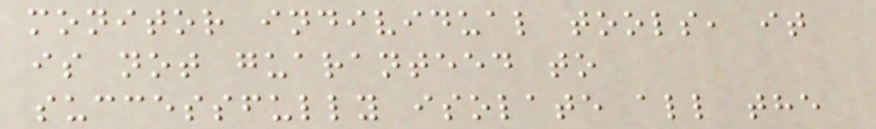monitor individual tools, it
is not guaranteed to
successfully isolate all the
